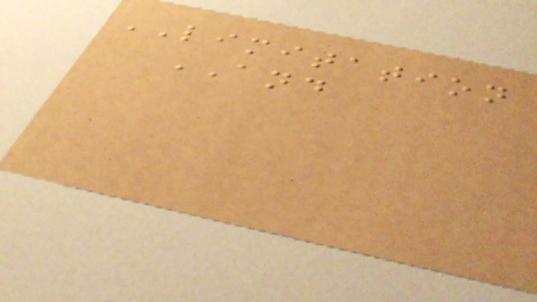LIMITATION
AND
